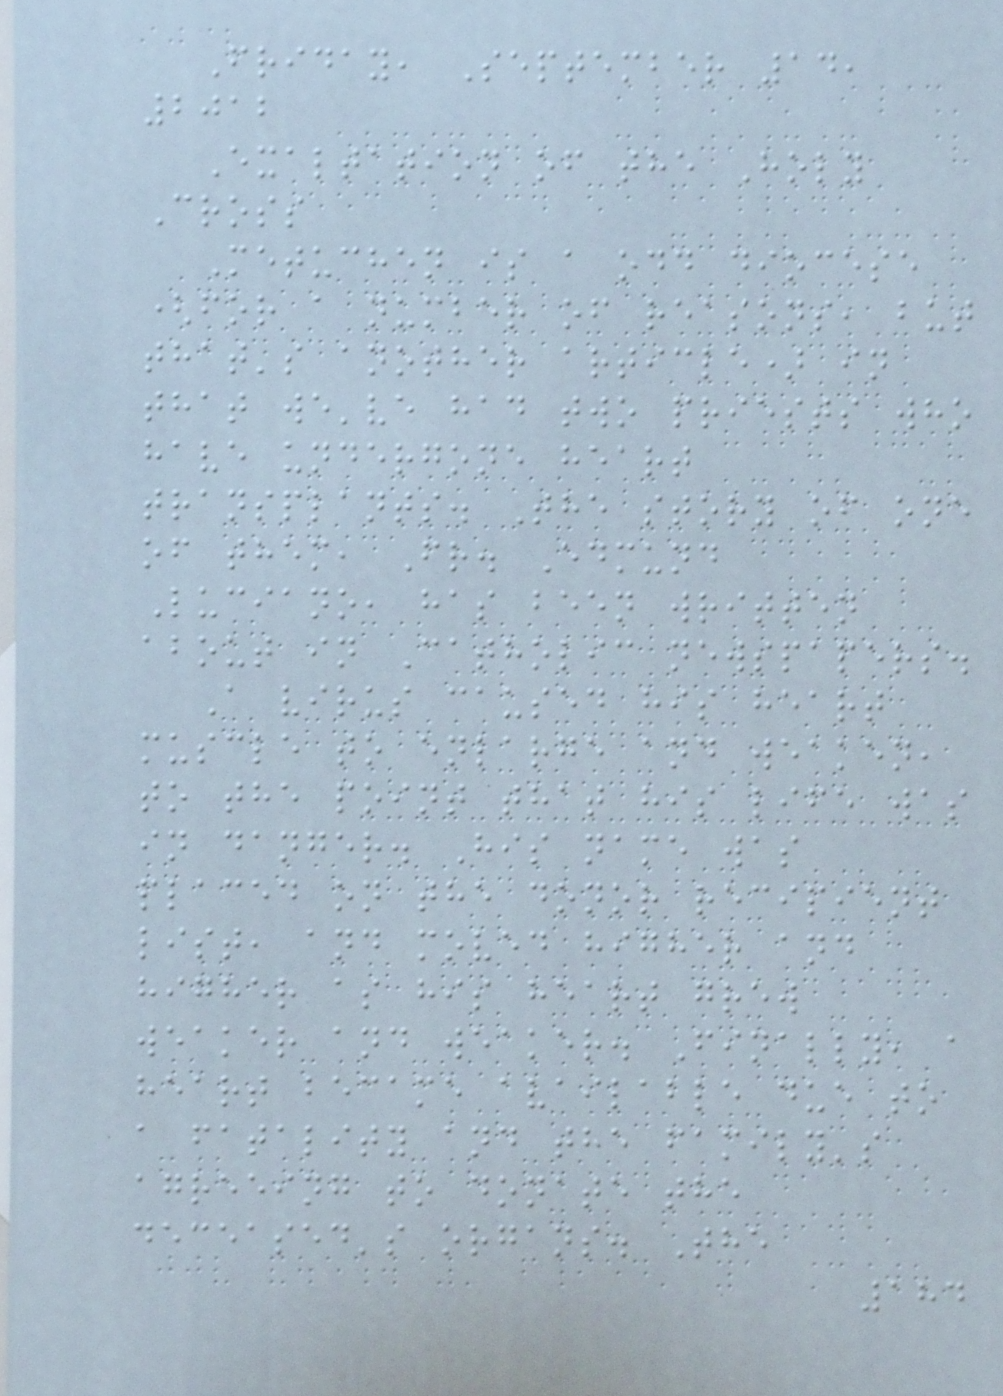Friday, September 14,
2012
Exaltation of the Holy
Cross
Metuchen is a odd diocese
(for a number of reasons, but
that's another article) in
that we've had two priests who
have undergone heart
transplants. The story of one
of them, Fr. Edmund
Luciano, has been written
about in Catholic newspapers.
A virus caused his heart
muscle to enlarge and weaken,
to the point that his life was
in danger. His name was
placed on the donor recipient
list, and moved higher and
higher as his heart grew
weaker and weaker. Finally, a
heart became available due to
a fatality and the family's
agreeing to donate the
deceased's organs. The
184
